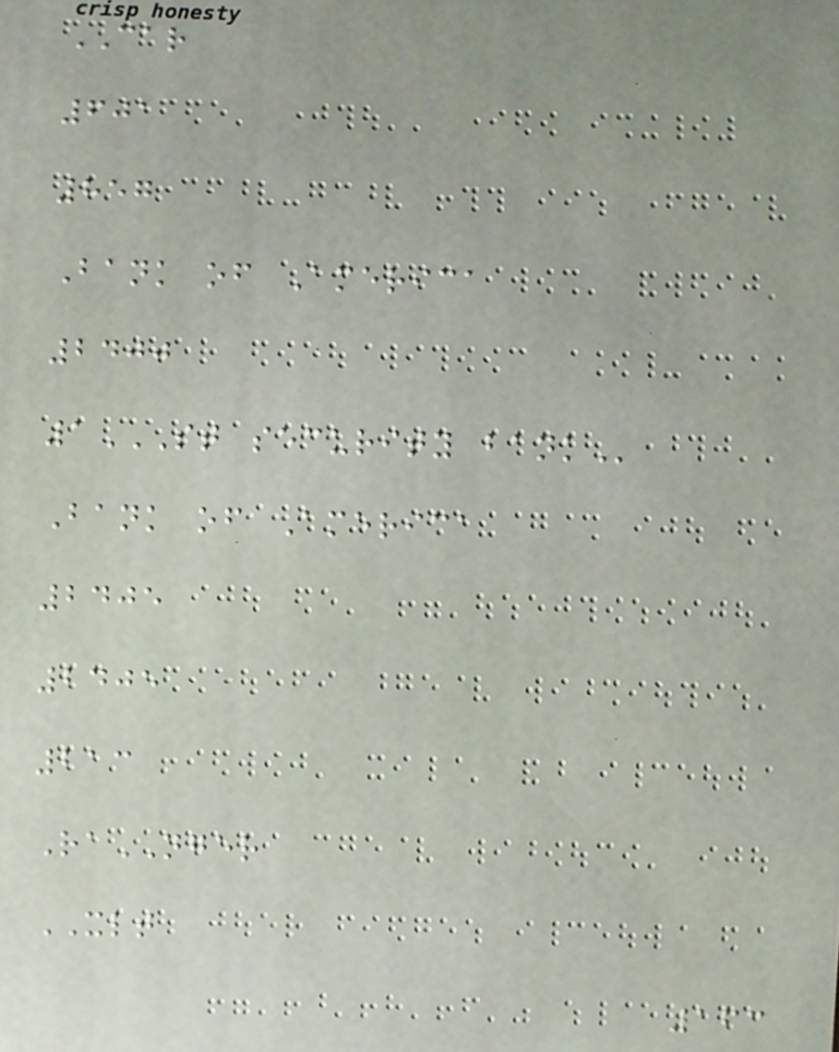CAR
601
857
Bank of America
2400
1ST SECURITY BANK
Bank of America
2405
2405
213
RaNGER
XLT
163
